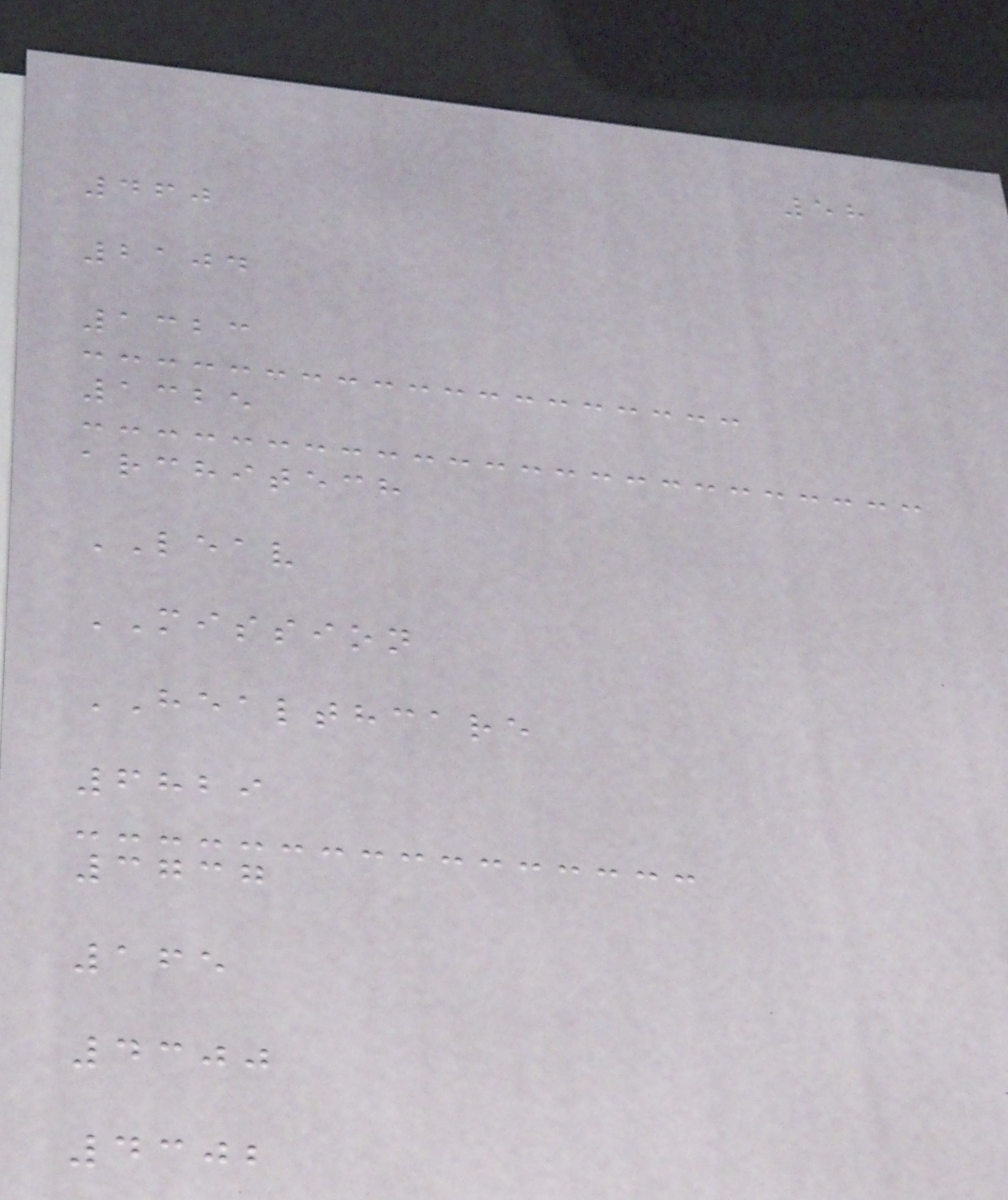58
460
2104
1323
1325
architech
LEAV
MISSION
HEALTHCARE
6829
3737
165
4300
4302
